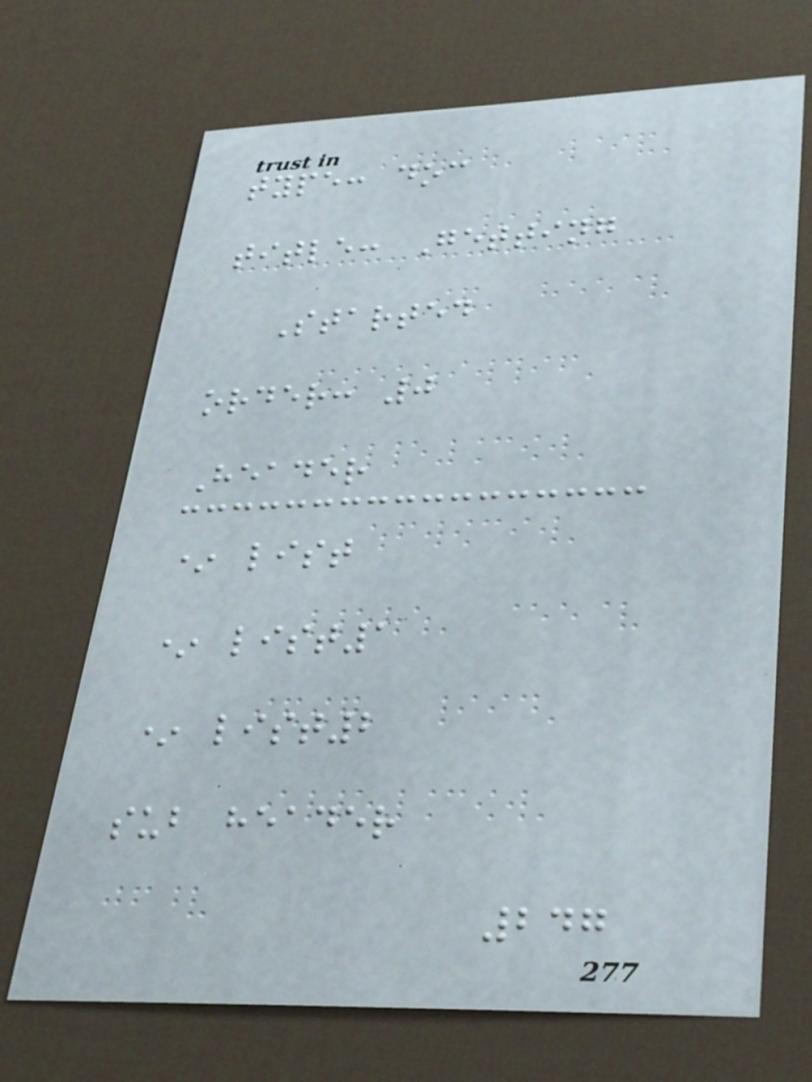type: doc
title: Getting
Started
order: 0
Header
* list
* list1
* list2
sub header
247
